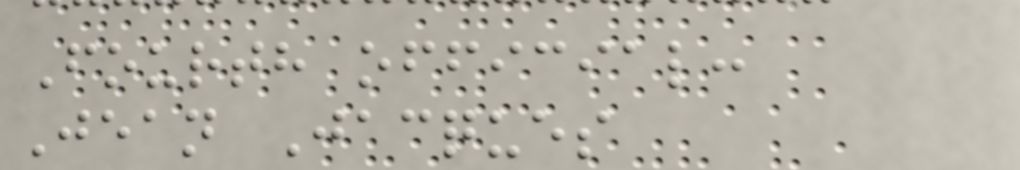Fourth official:
Jean Jacques
